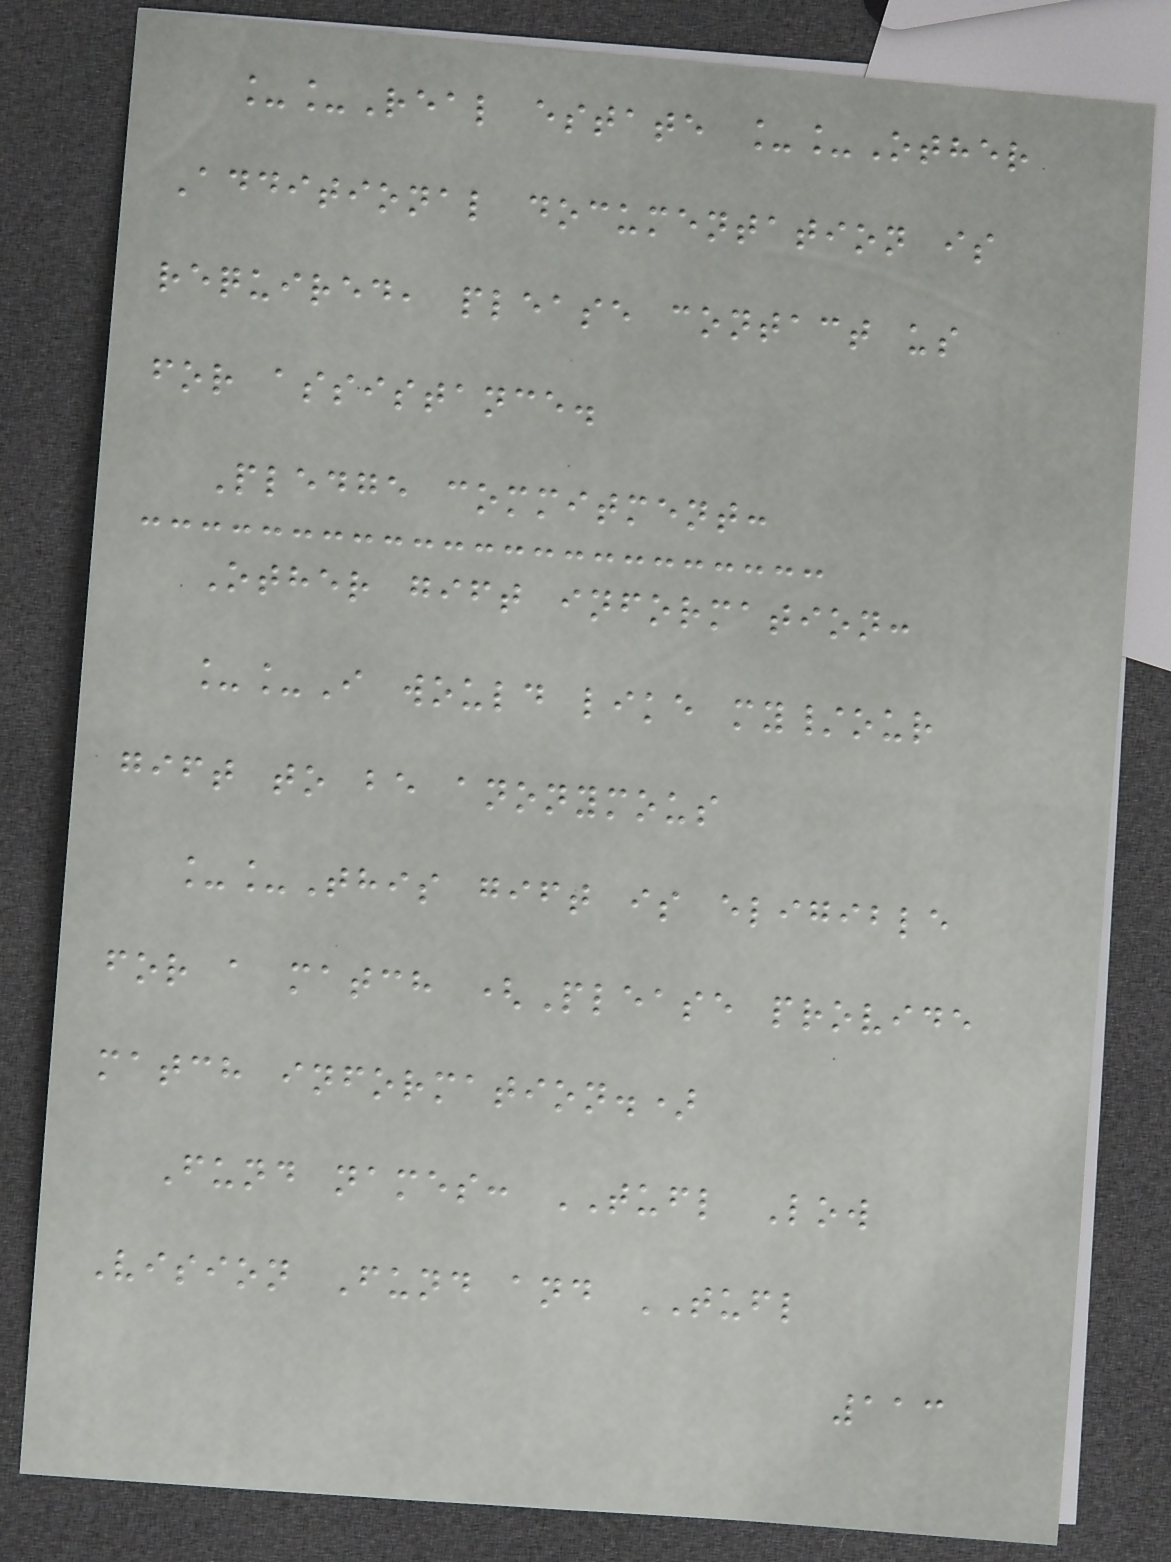__Real estate __Other
Additional documentation is
required, please contact us
for assistance.
Pledge commitment:
Other gift information:
__I would like my/our
gift to be anonymous
__This gift is eligible
for a match (Please provide
match information.)
Fund names: TUFL Low
Vision Fund and TUFL
113
